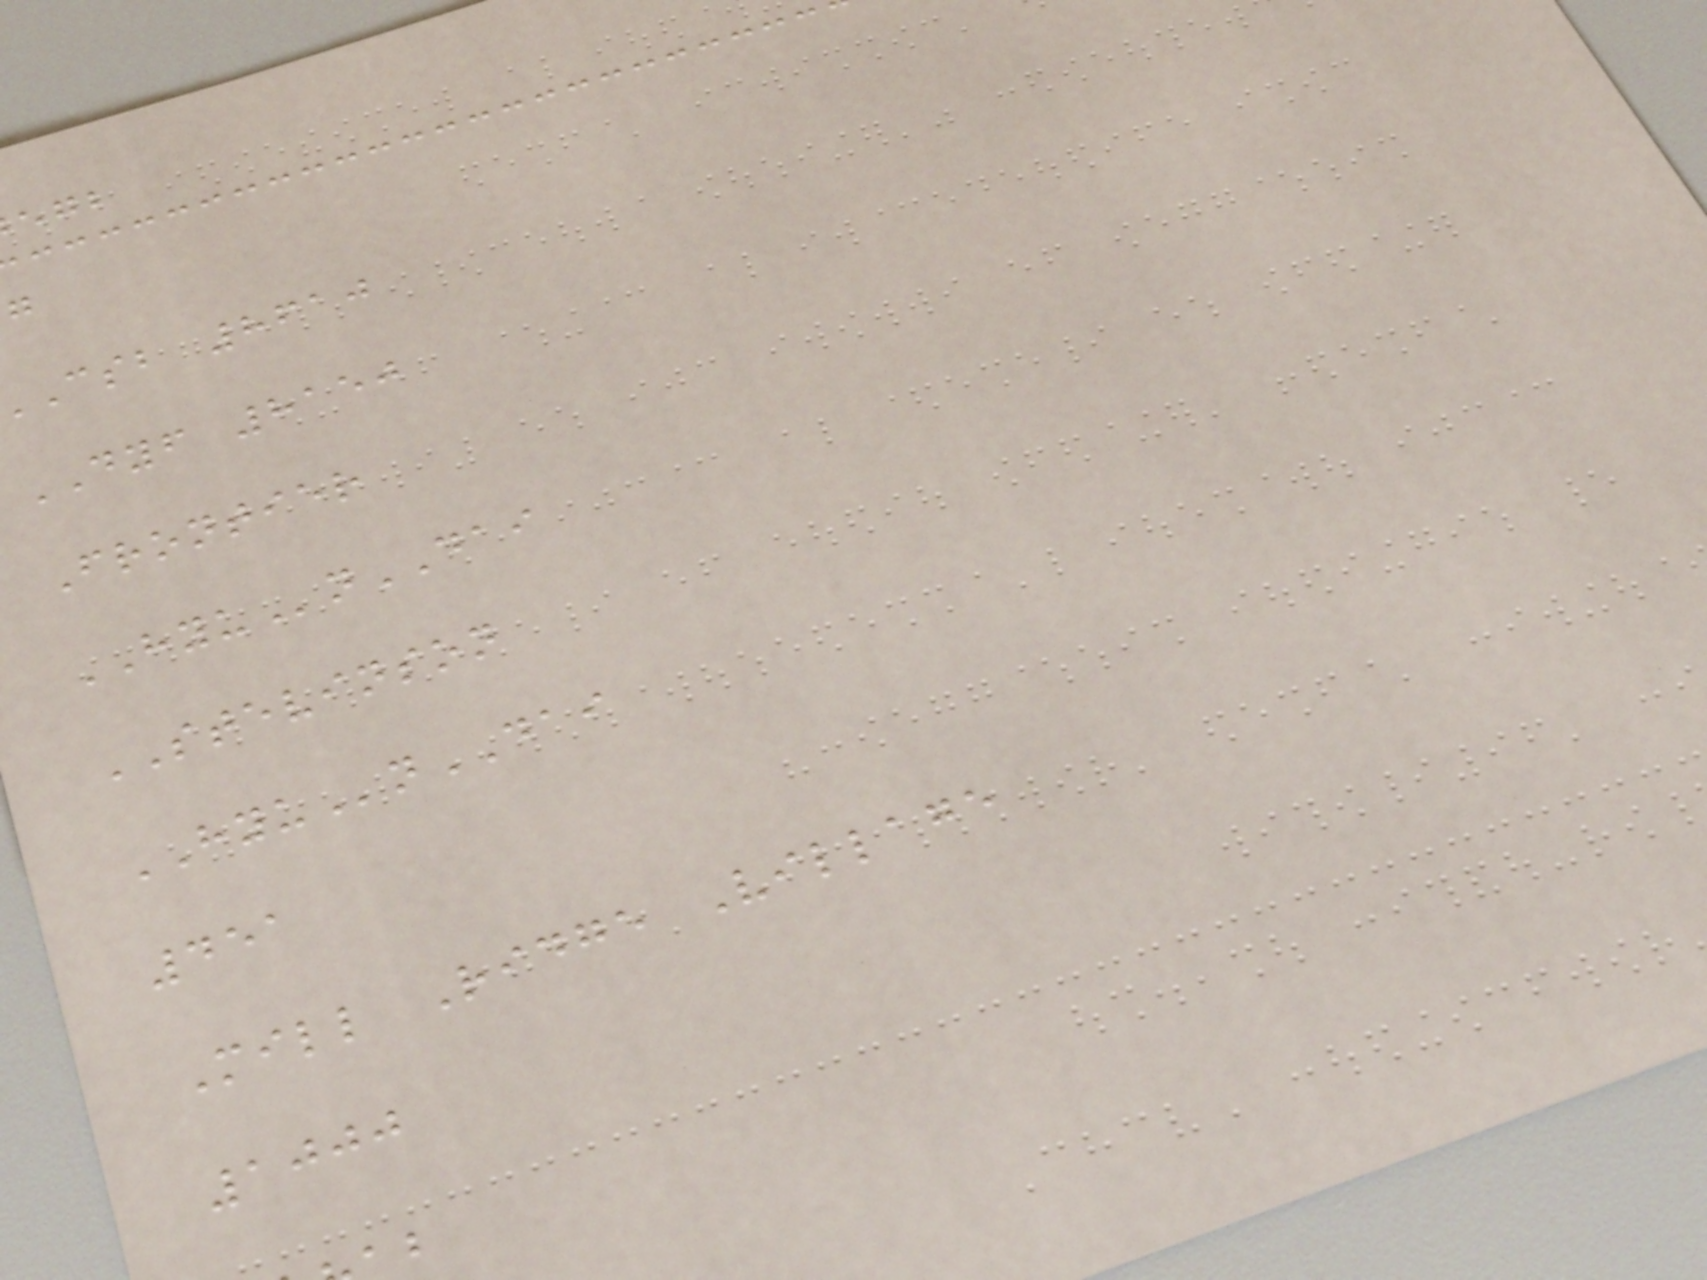csb 8610
DYF 8150
Frontier
HYUnDAI
STEVINSON
HYUnDAI
451
Mill Ridge Village
1000
